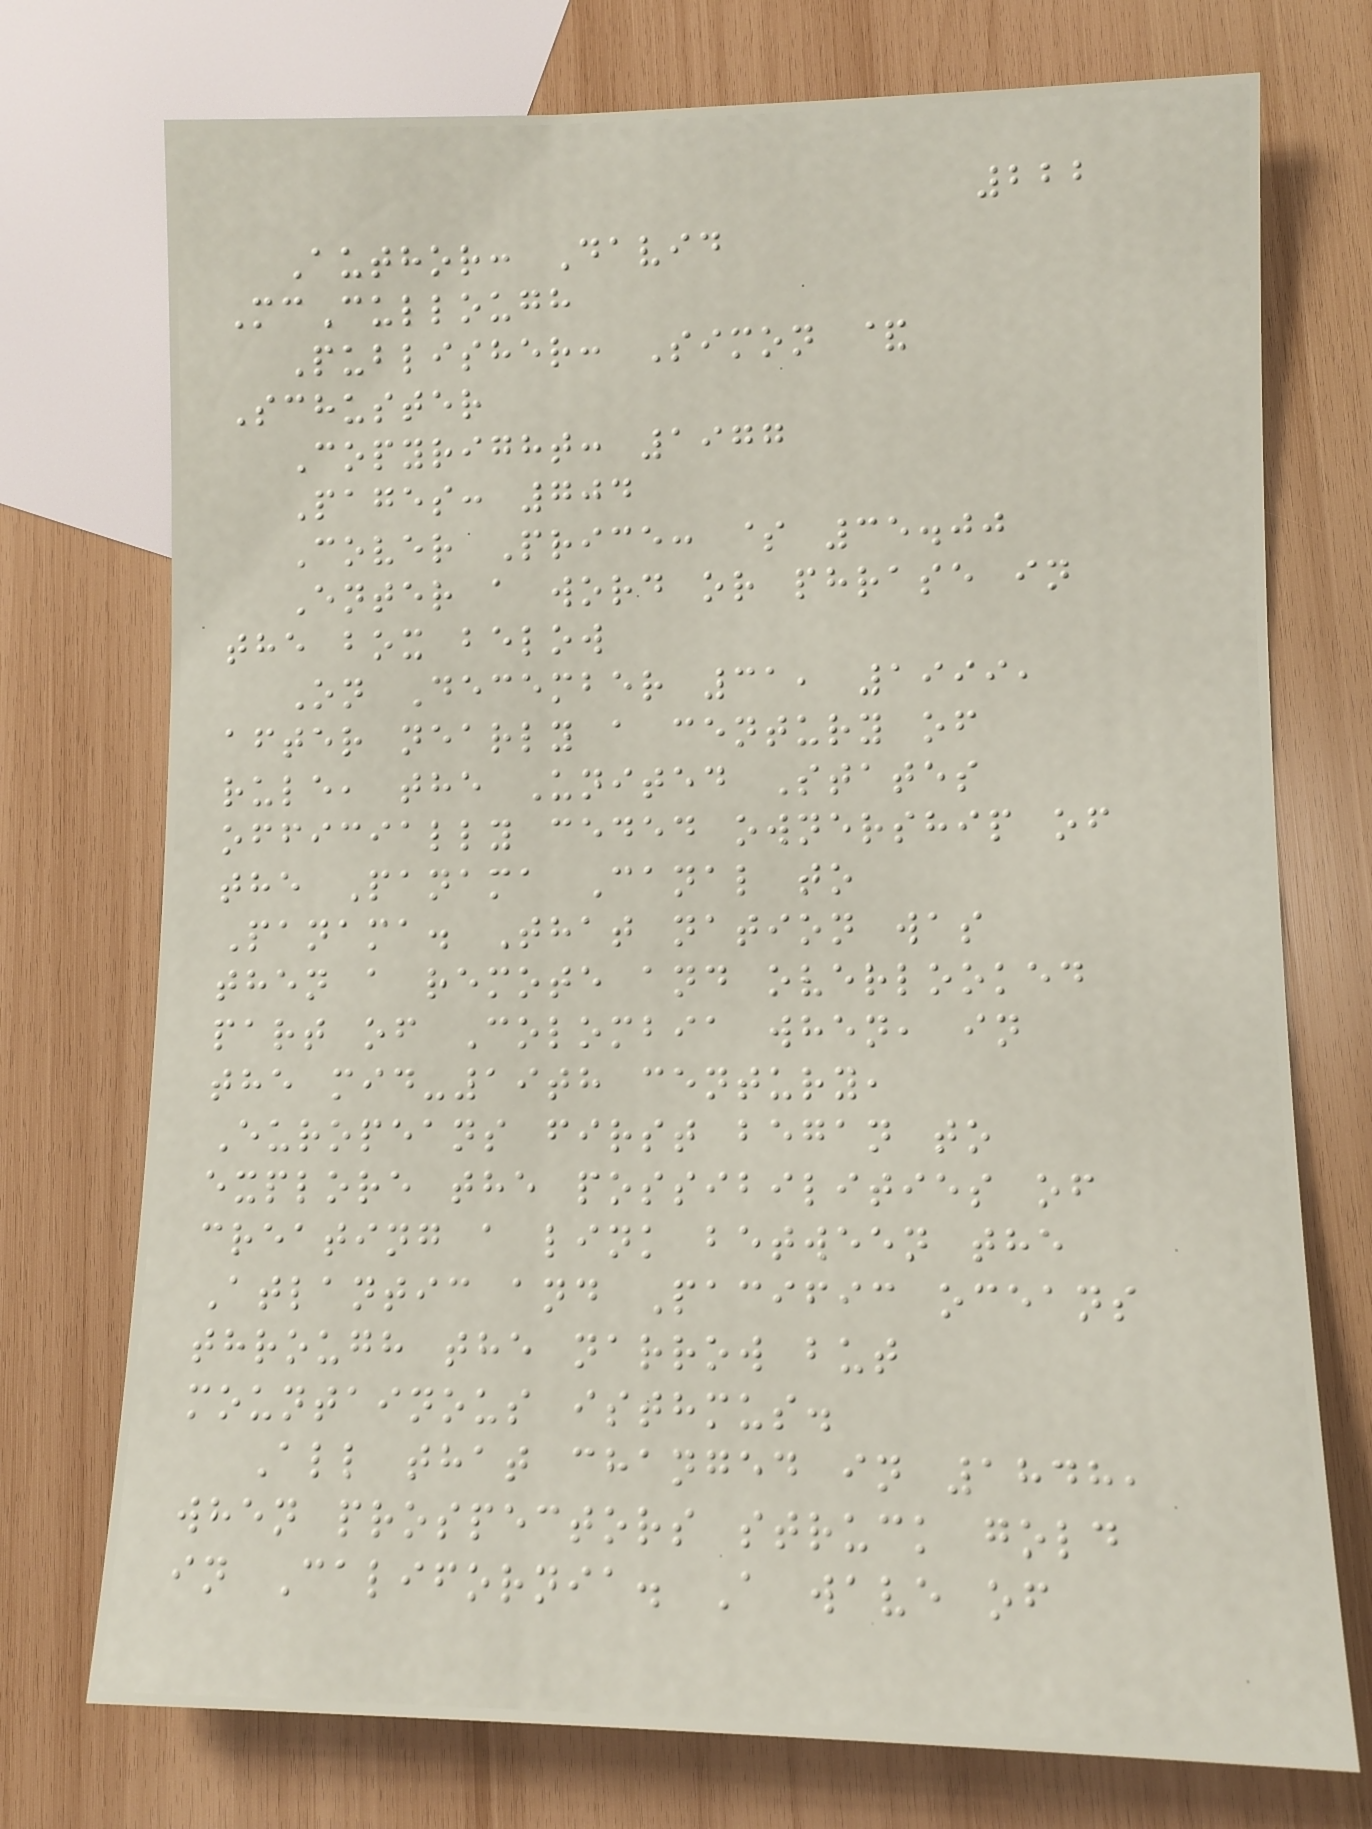222
Author: David
McCullough
Publisher: Simon &
Schuster
Copyright: 1977
Pages: 704
Cover Price: $ 35.00
Enter a word or phrase in
the box below
On December 31, 1999,
after nearly a century of
rule, the United States
officially ceded ownership of
the Panama Canal to
Panama. That nation was
then a remote and overlooked
part of Colombia when, in
the mid-19th century,
Europeans first began to
explore the possibilities of
creating a link between the
Atlantic and Pacific oceans
through the narrow but
mountainous isthmus.
All that changed in 1848,
when prospectors struck gold
in California. A wave of
